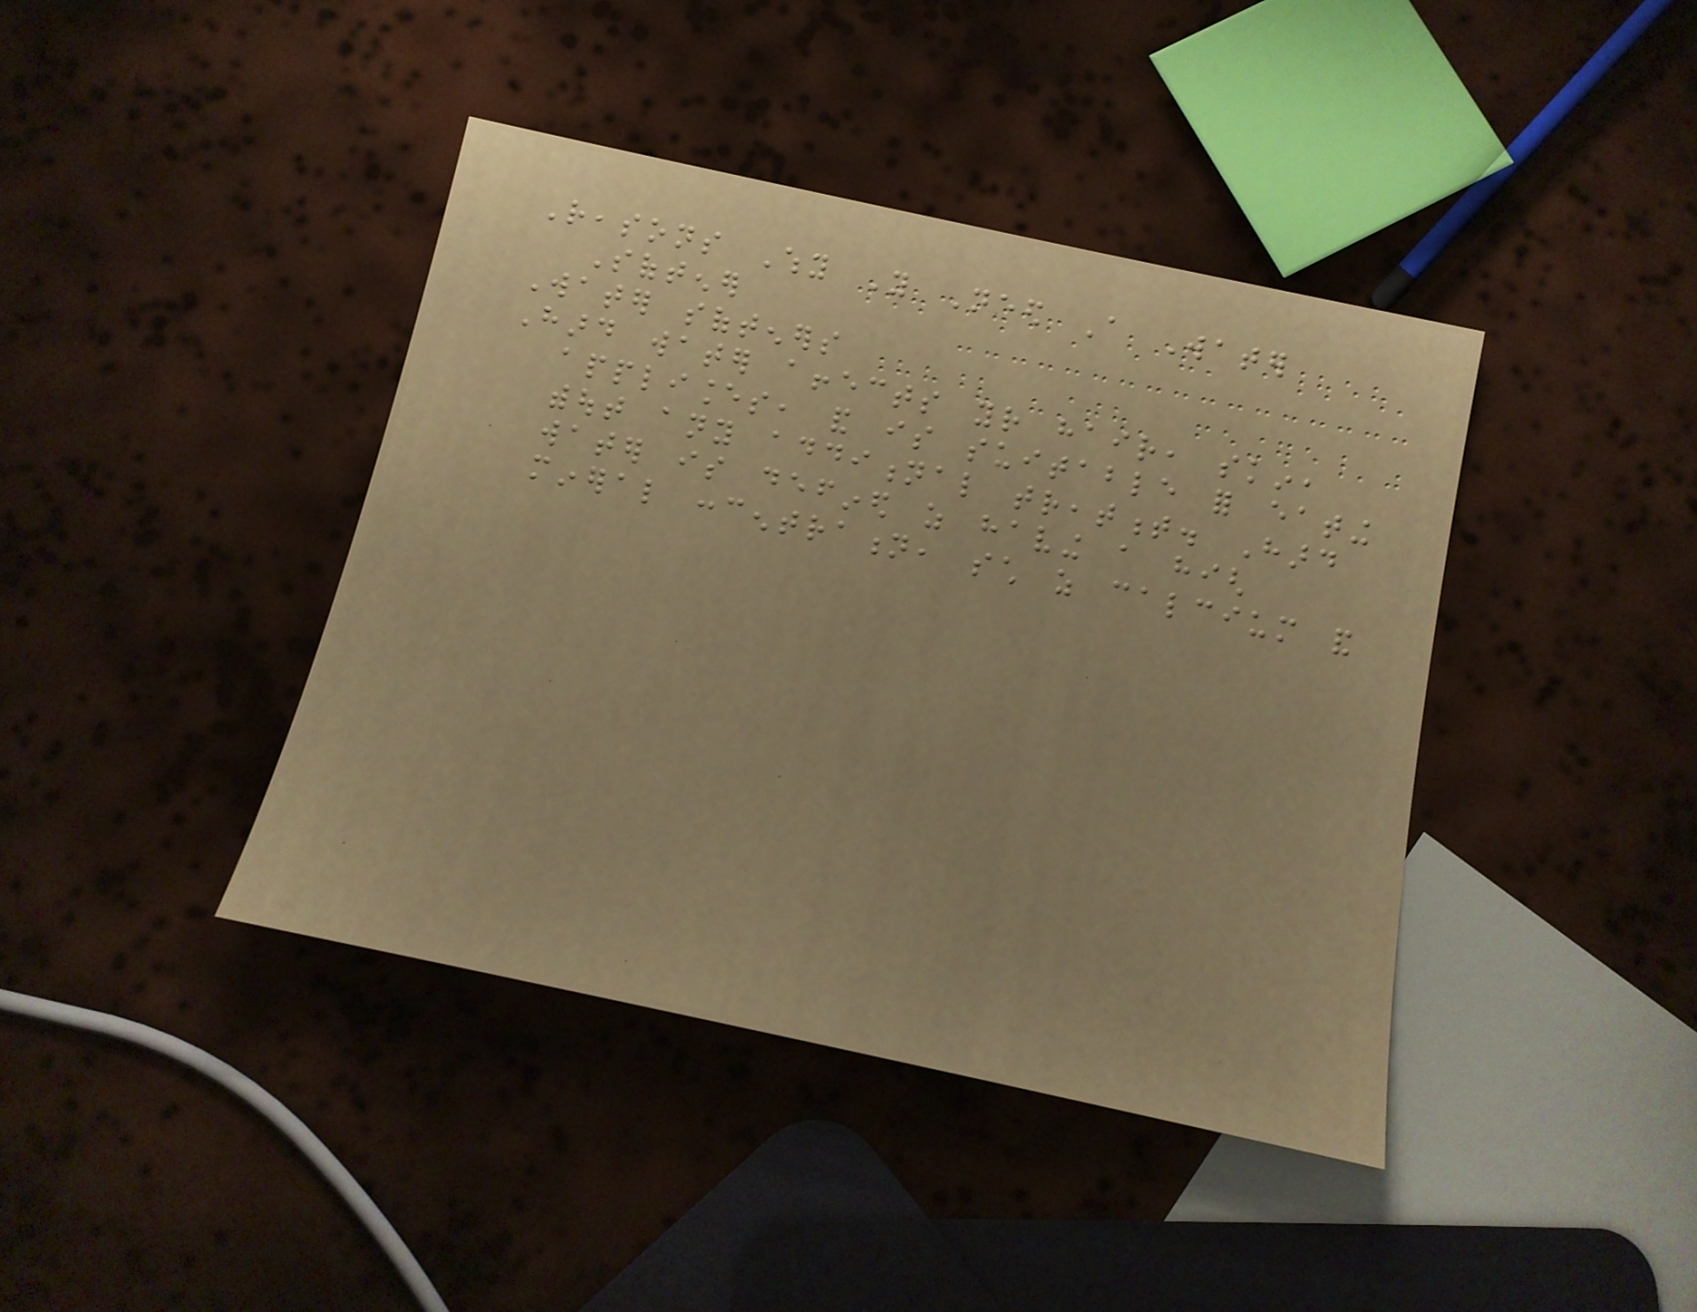Reasons Why You Need A Water
Softener
Water softeners
Hard water affects your hair, skin,
appliances, and is suitable for eating
without any additional treatment. Hard
water is defined as having a high
mineral concentration, such as calcium and
